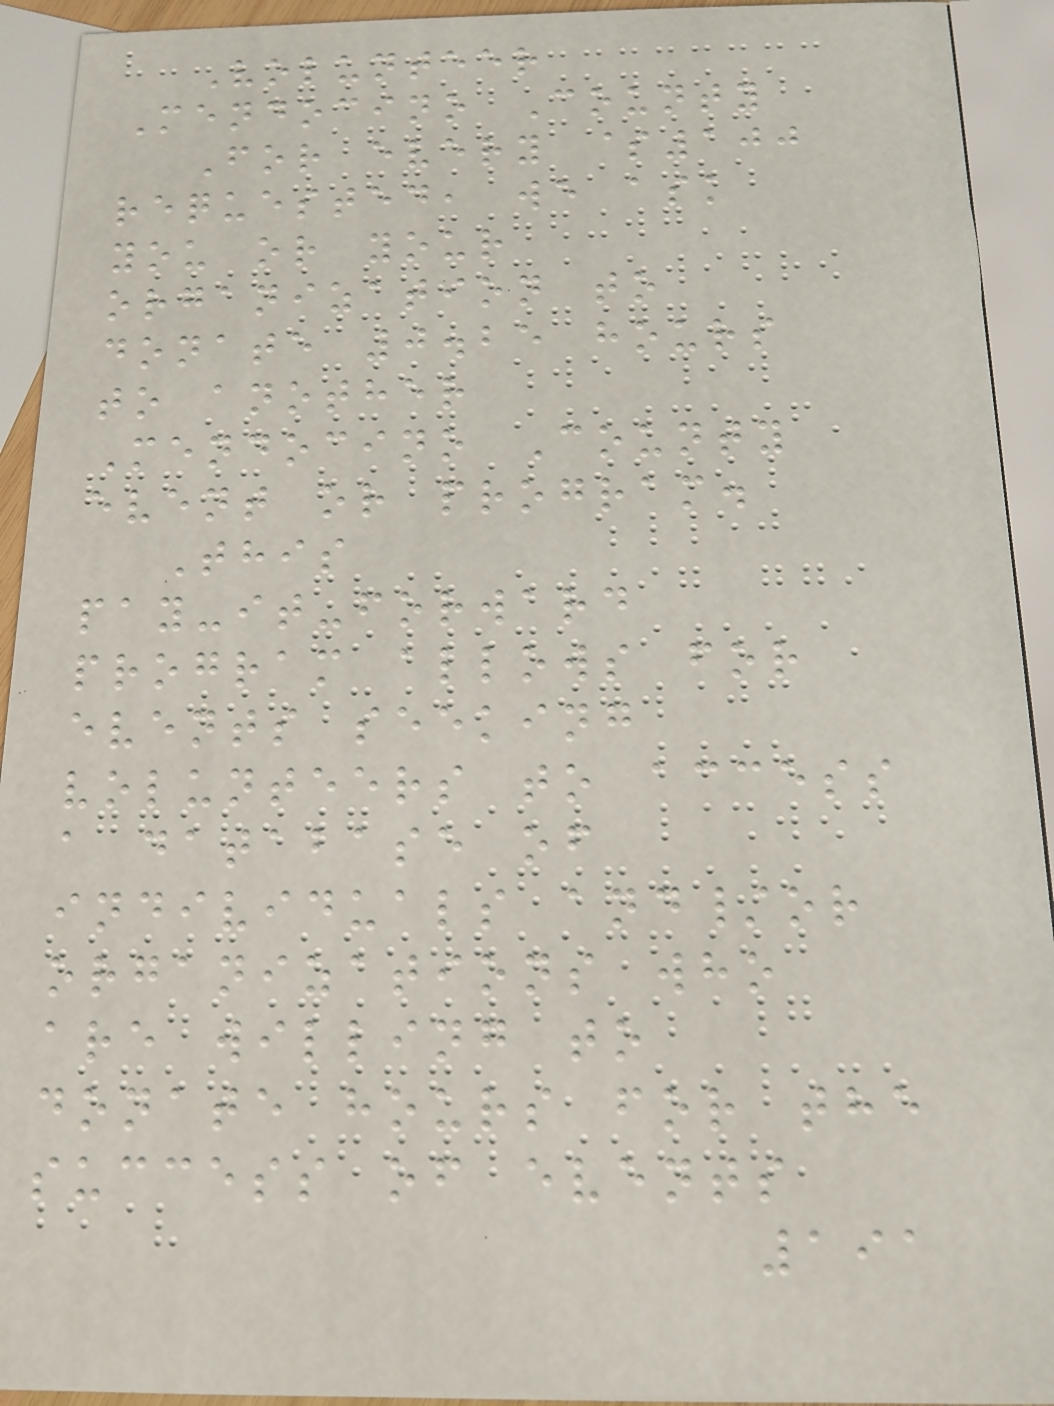Volunteer
Mendocino County
For every $100
requested, we ask
you or your
organization to
donate 0.25 hours
to another
Mendocino County
event or program.
This
pay-it-forward
program allows for
events seeking
volunteers to access
a database of
individuals and/or
organizations who
are willing to
donate hours for the
success of events
191
